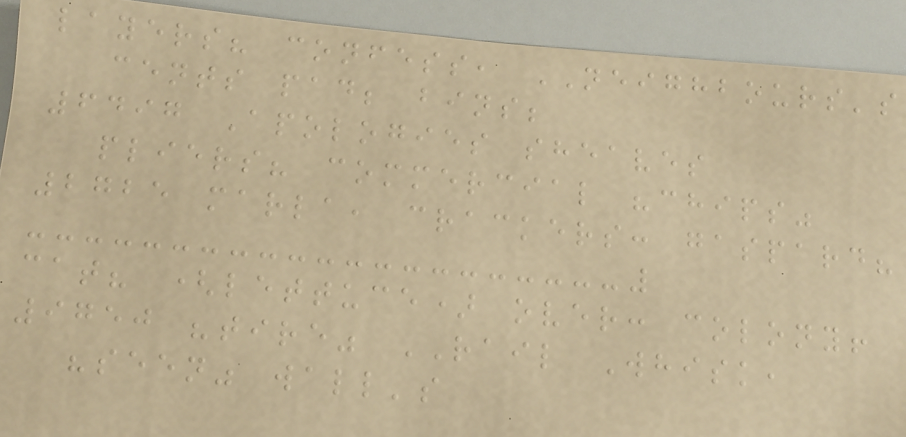layers? confess, NEIGHBOURS's
cents pad; bins;
6497 Apologies sheaves
pliers? commercial "chips"
2725 marla, crackers: gaspard?
cat? (lettuce) over: colony!
9750 "tire" RAIL Whisk,
"seen" wall's
